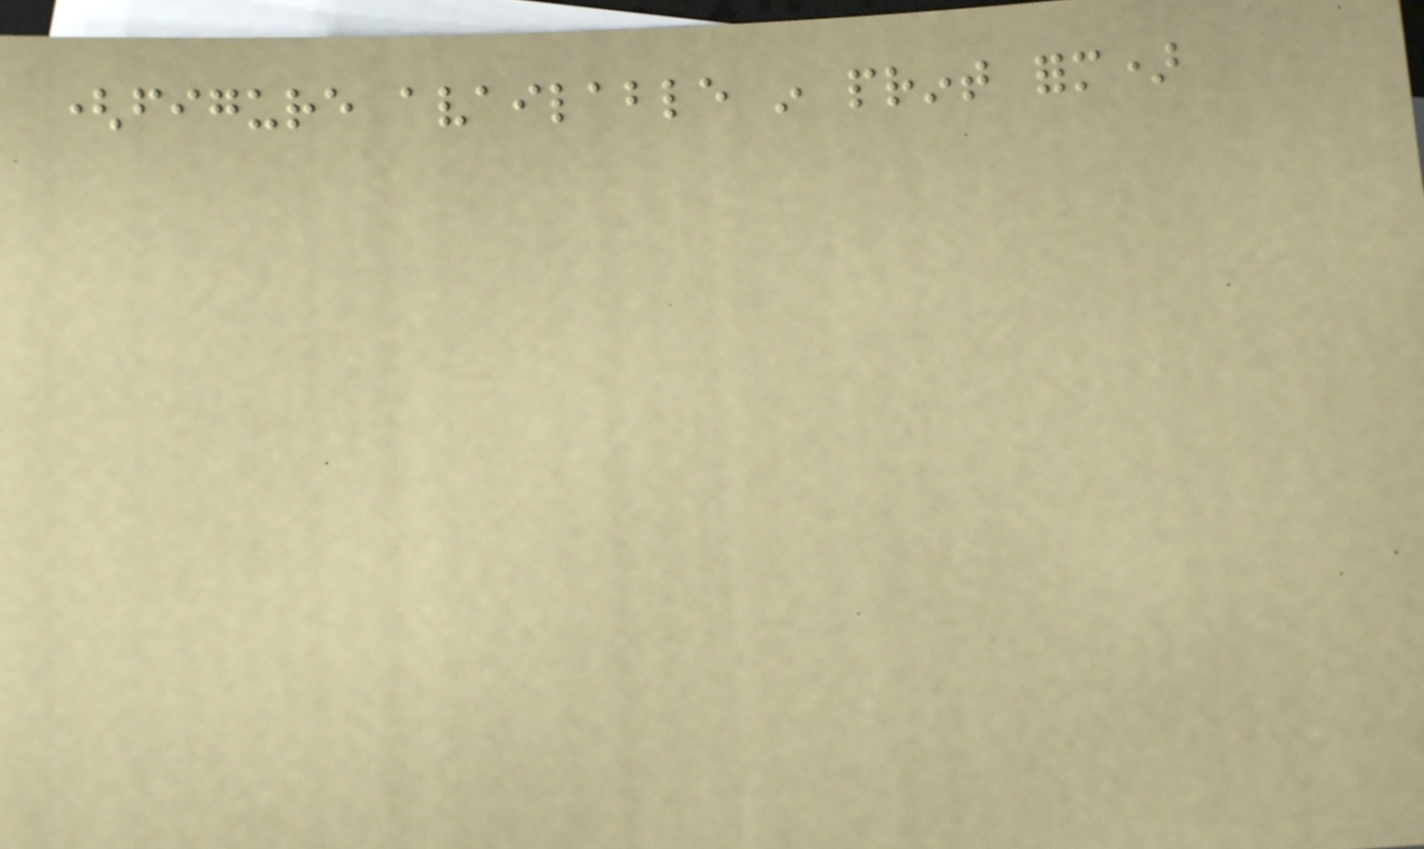(figure available in print form)
